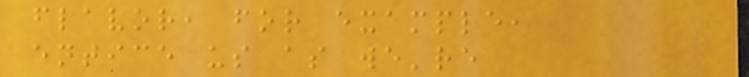flavor, for example,
entice us as we're
